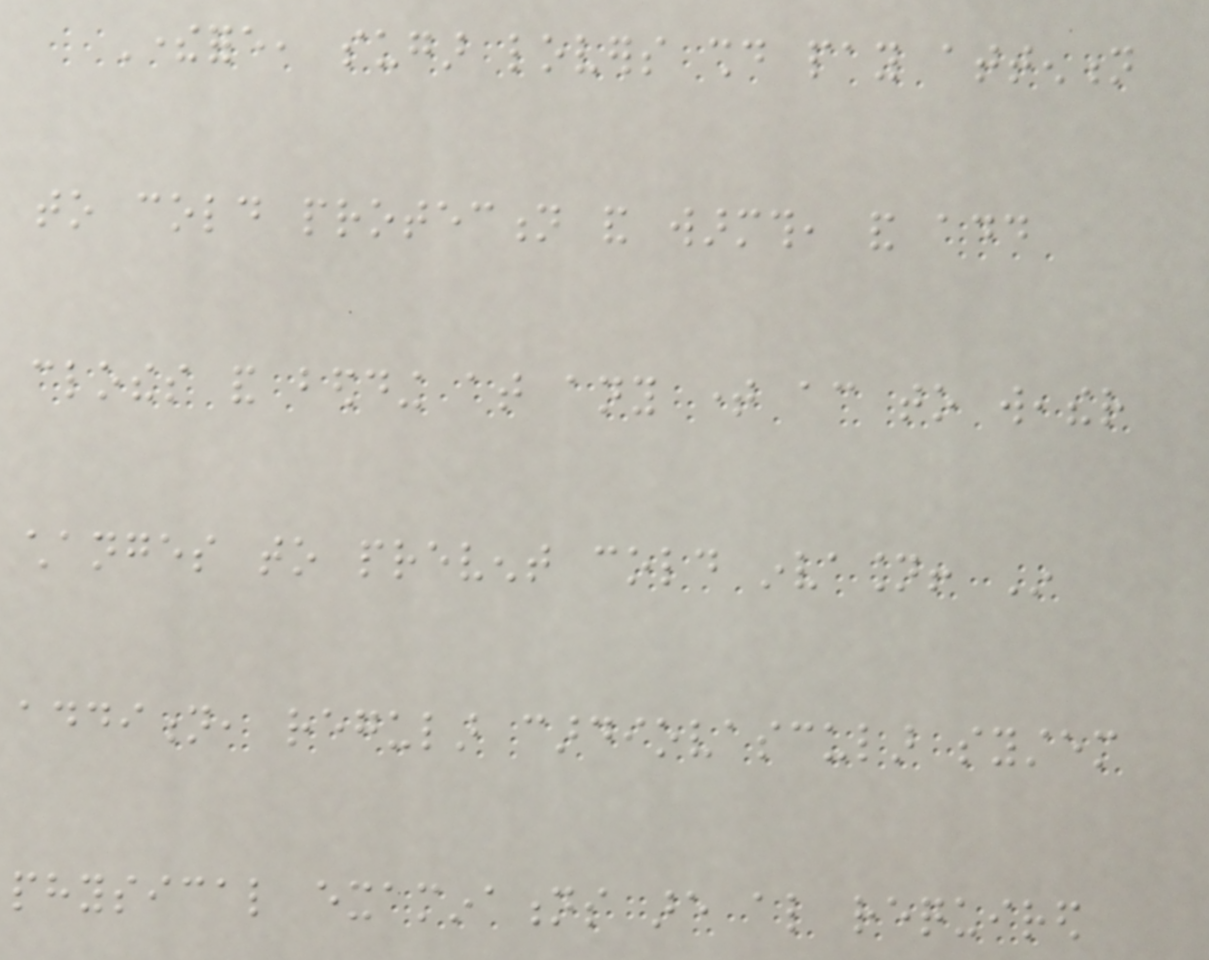Therefore, sugar lovers should pay attention
to cold protection and warmth, and add
clothes and bedding at any time according to weather
changes to prevent cold invasion! In
addition, regular cardiovascular system
physical examinations are also required
